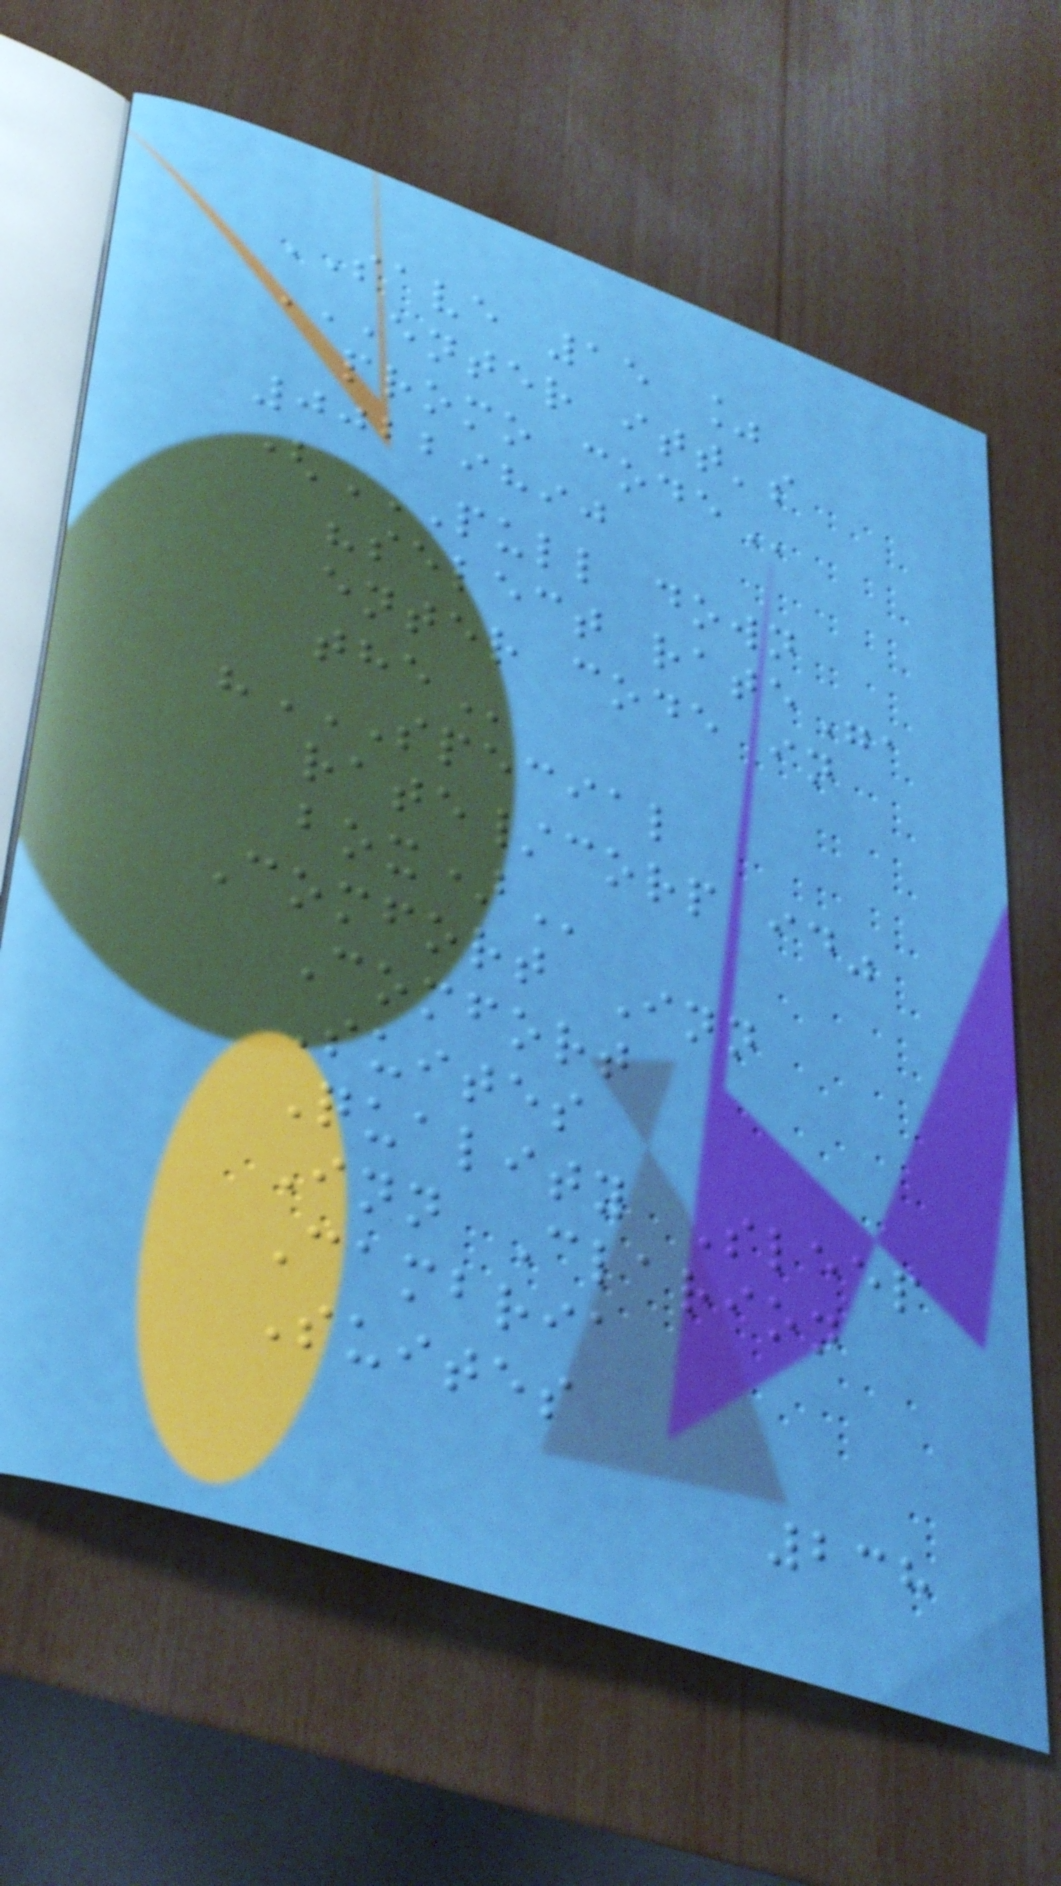SAVE 15 %
ENTER ITT'S
PROMO CODE
00229890
(PULL DOWN
"SELECT RATE",
ENTER CODE IN
THE
"SPECIAL
RATE/CORP ID"
BOX)
Comfort Inn
Comfort
Suites
Quality Sleep
Inn Clarion
Cambria
Suites
238
